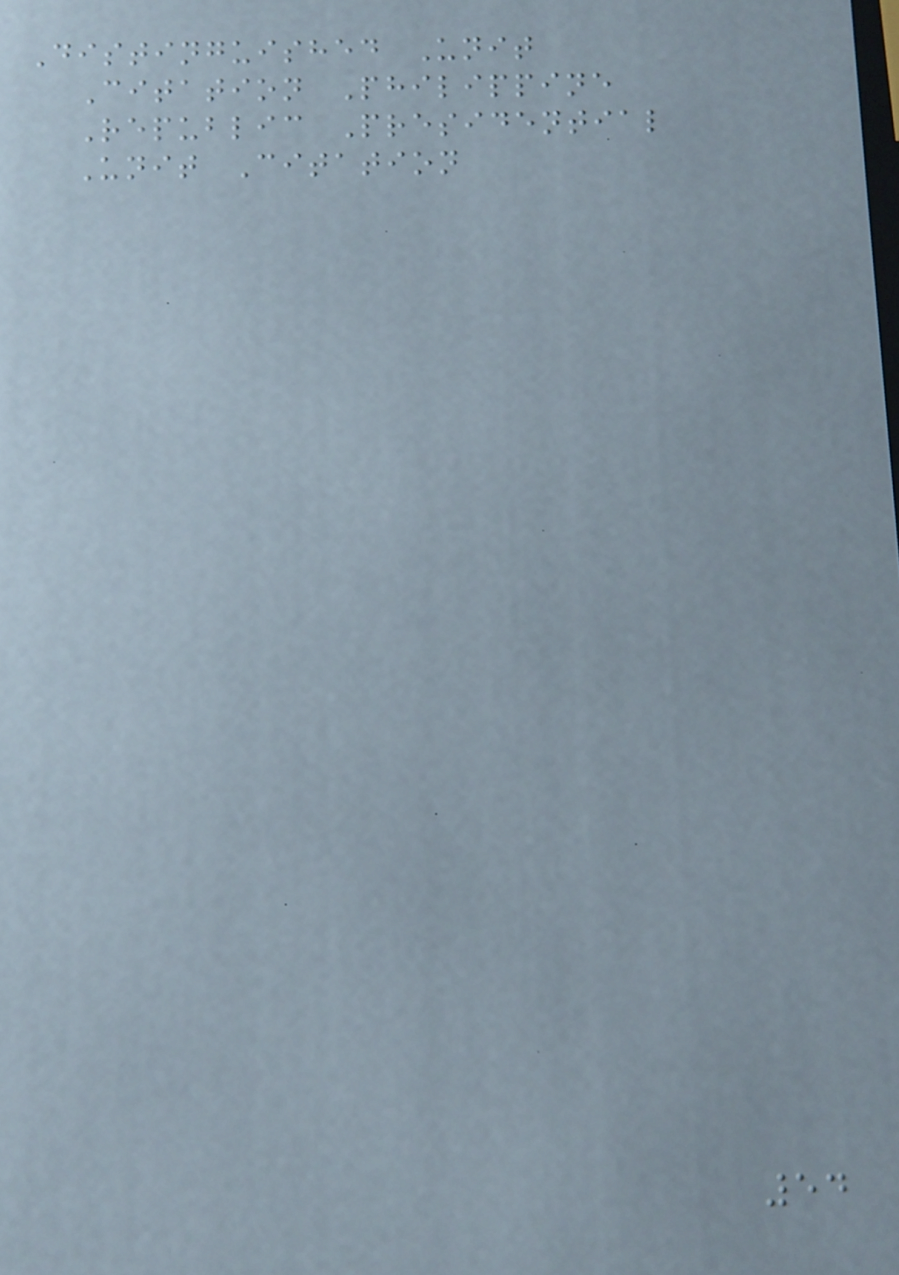Distinguished Unit
Citation Philippine
Republic Presidential
Unit Citation
54
